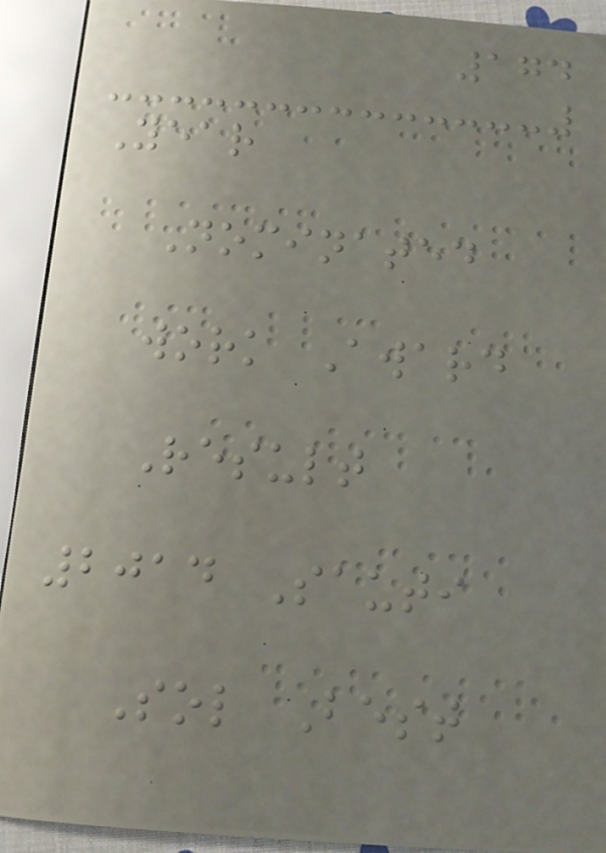174
Year
Nominated
work Award
Result
2014 Sauti
Sol Best
